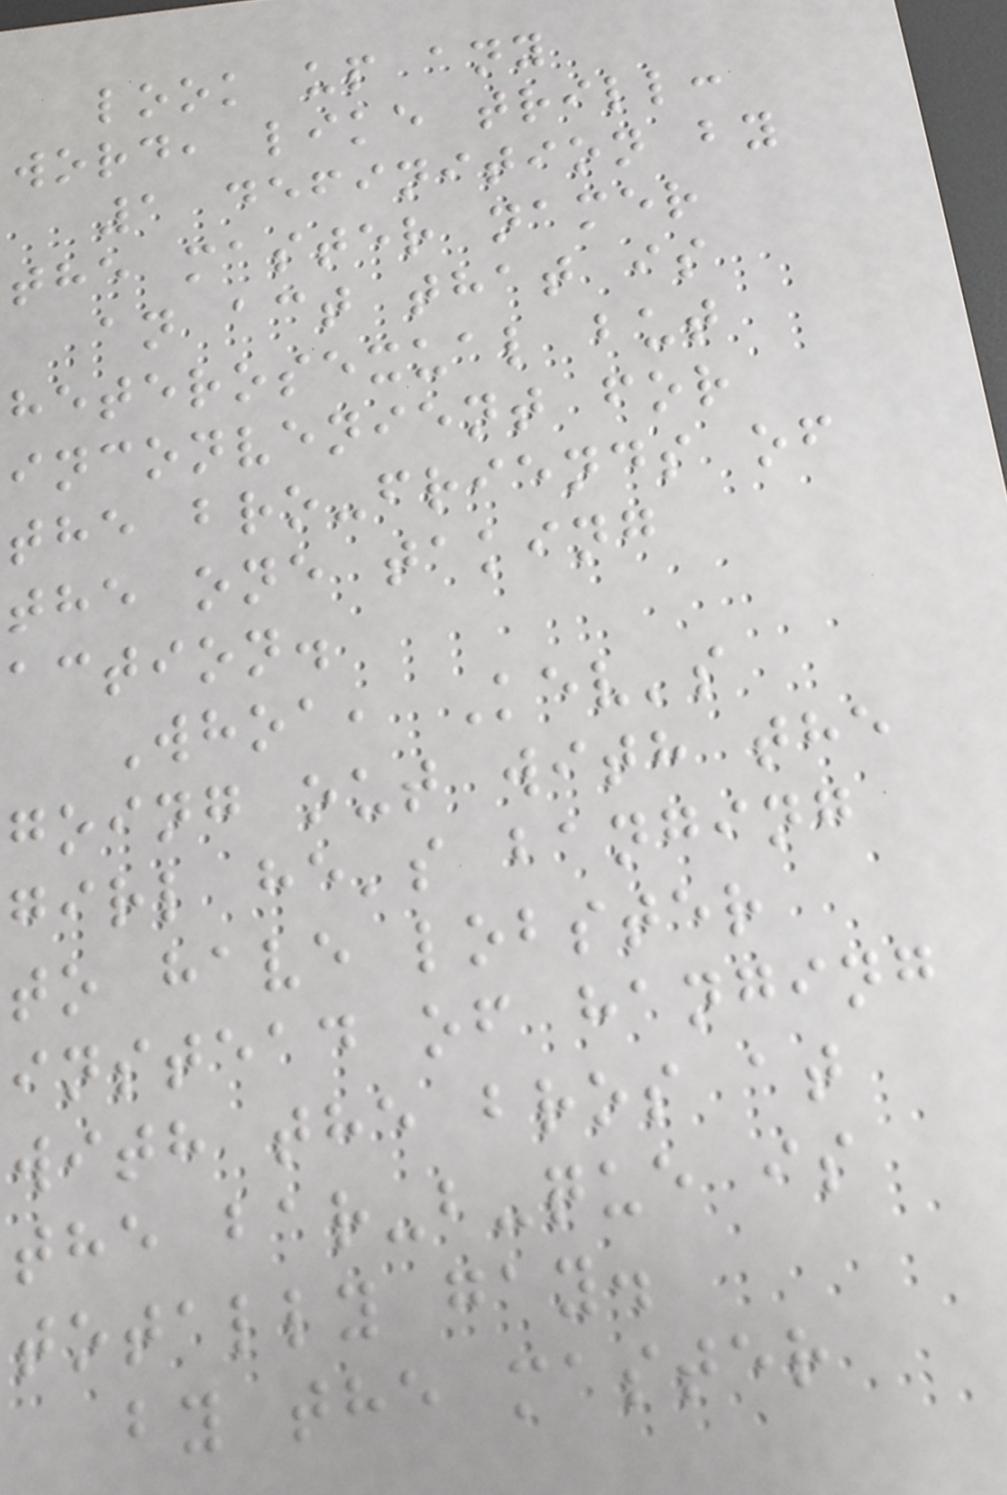look up any
word, like trill:
1 definition by
the master namer
an act that is
heterosexual but
inconvenient for
the bro-friends of
the one taking
action.
Whoa, Kev's
going out with the
girl he's banging
to have lobster
instead of hanging
with the bros at
the bar-b-que is
totally gay.
by the master
